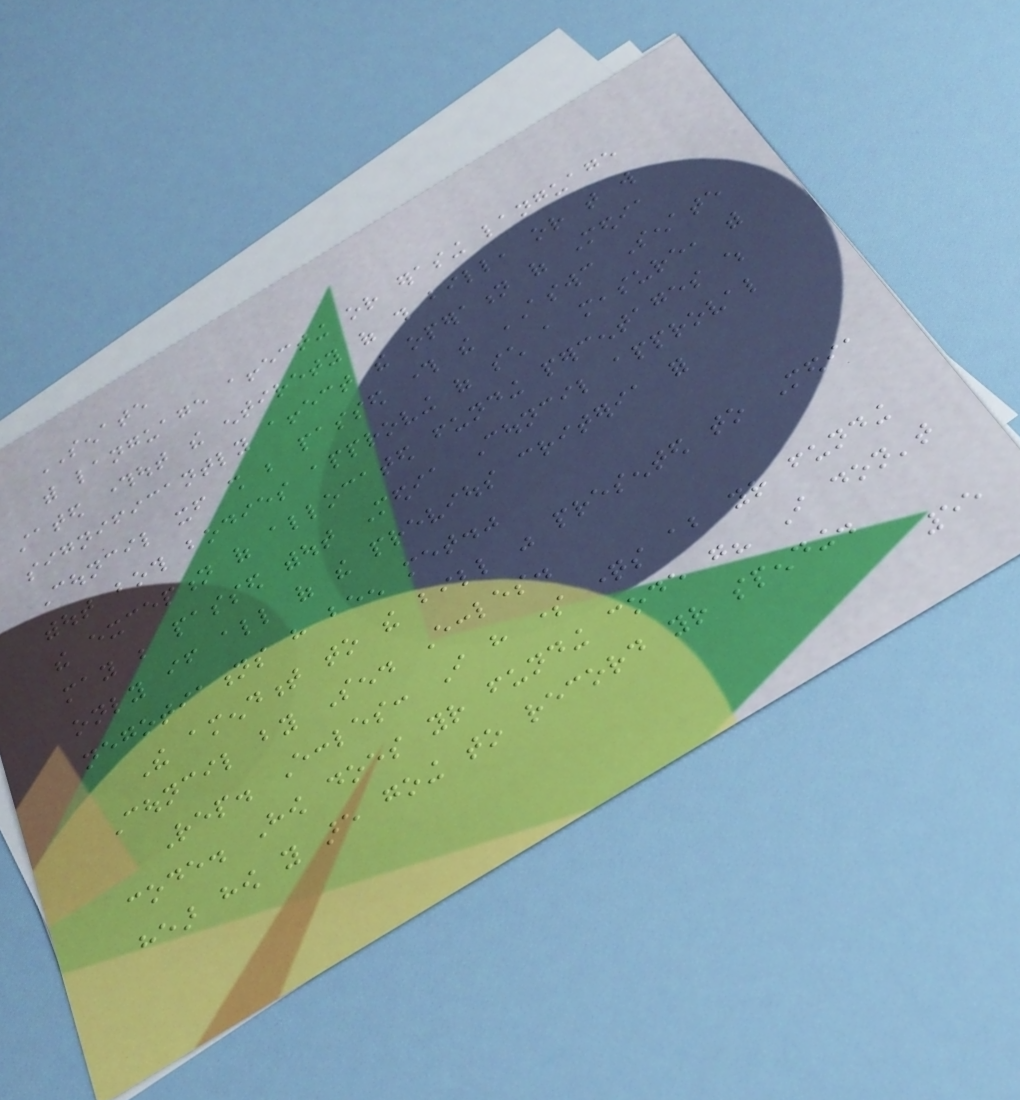SENATE
with language affecting or erasing language
stated throughout the entirety of this bill, or that will
significantly affect the operation of Media
Council itself shall be passed through the ASWC Senate
without both bodies approving of such a measure, with
the exception of allocated funding percentages which
may be passed without Media Council approval
only if all of the previous criteria for
negotiations have been met."
The amendment to the bill was presented to Media
Council by Sen. Eccles.
Rep. Eccles: I have some questions about your funding
code. How does your funding code go? I don't
hear how you are going to record your spending.
55
